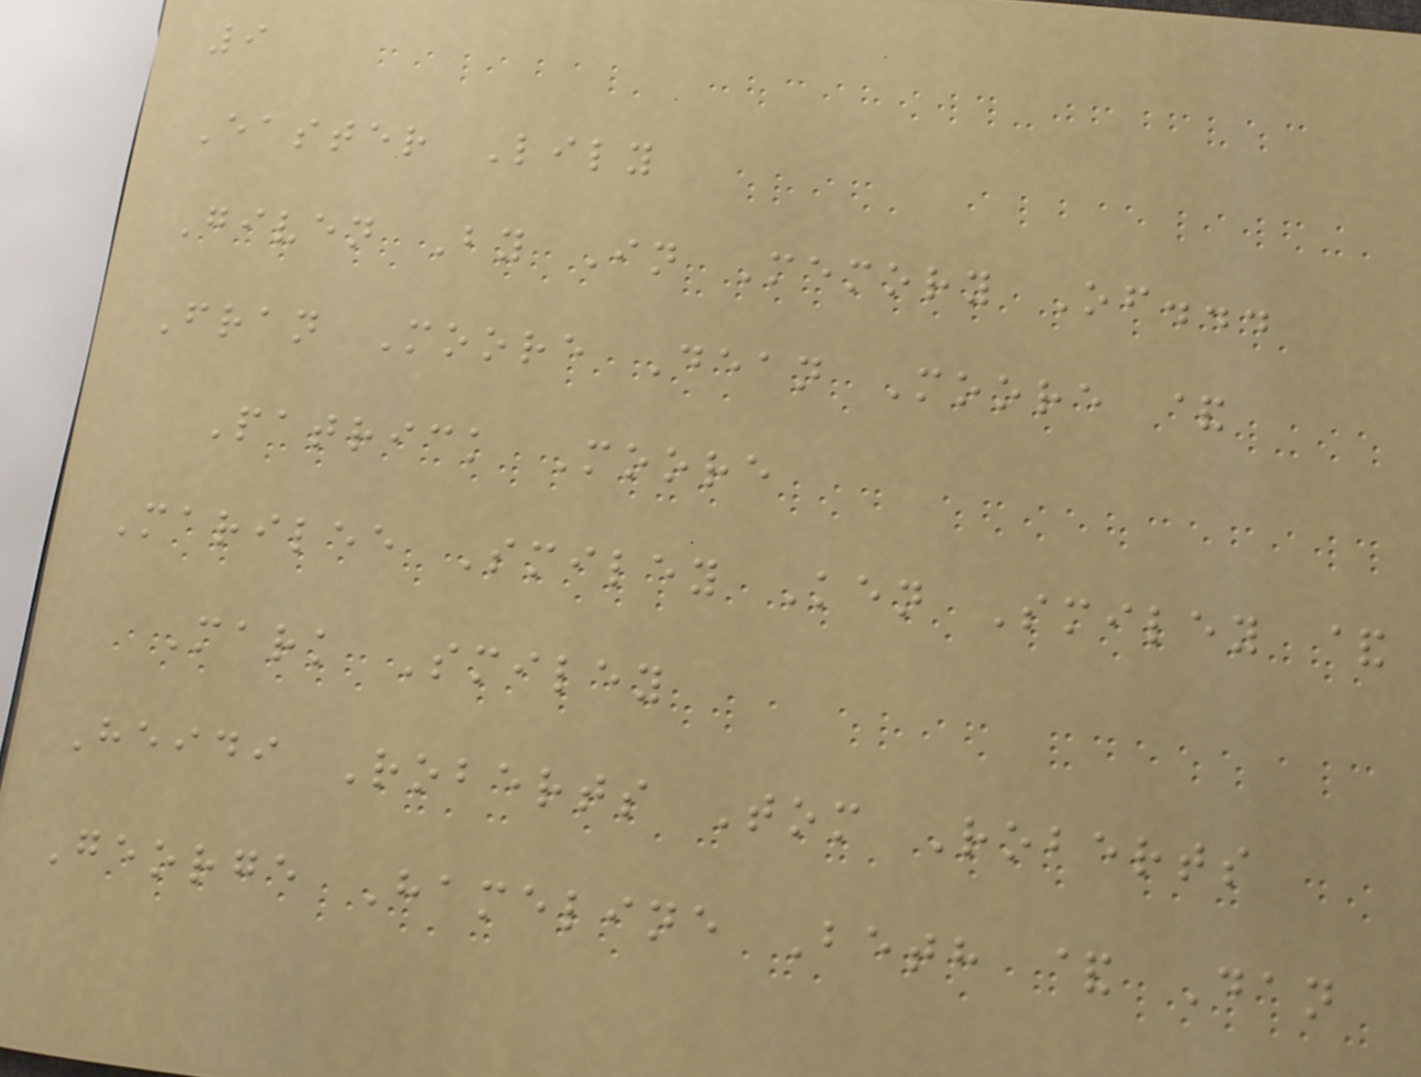9
Easter Lily
Given By In Memory Of...
Fran Moore Dean Moore &
Patrick Moore
Marilee Smiley Ken Smiley &
Mark Smiley
Heidi Roberts Tom Roberts
George Hameline Beth & Dan
